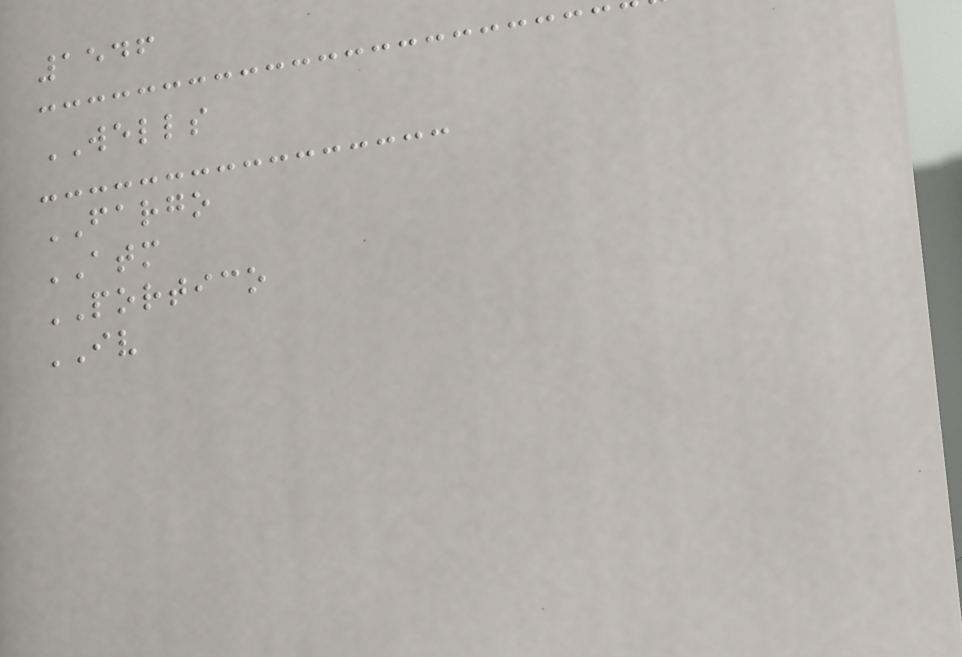1546
WELLS
FARGO
ATM
PORTICO
IV
